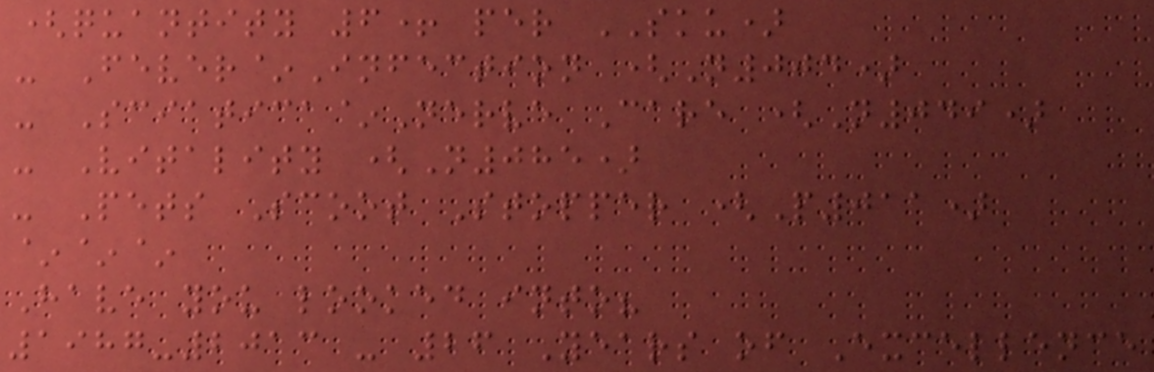(quantity 6+ per SKU)
- Fever~Infection (N004)
- Sciatica~Nerve Care (N049)
- Vitality (N085)
- Pets Scoot Stopper (P011)
~~~
Have you looked into?
1987-2013 - 26 Years of Excellence
